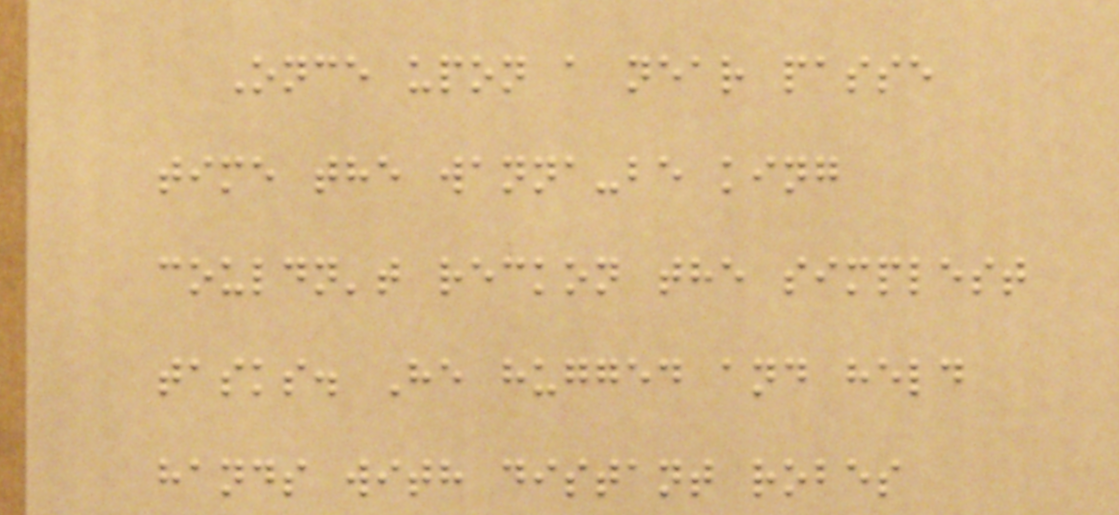Once upon a near passe
time the wanna-be king
couldn't reckon the simplest
tasks. He hugged and held
hands with distant robes
